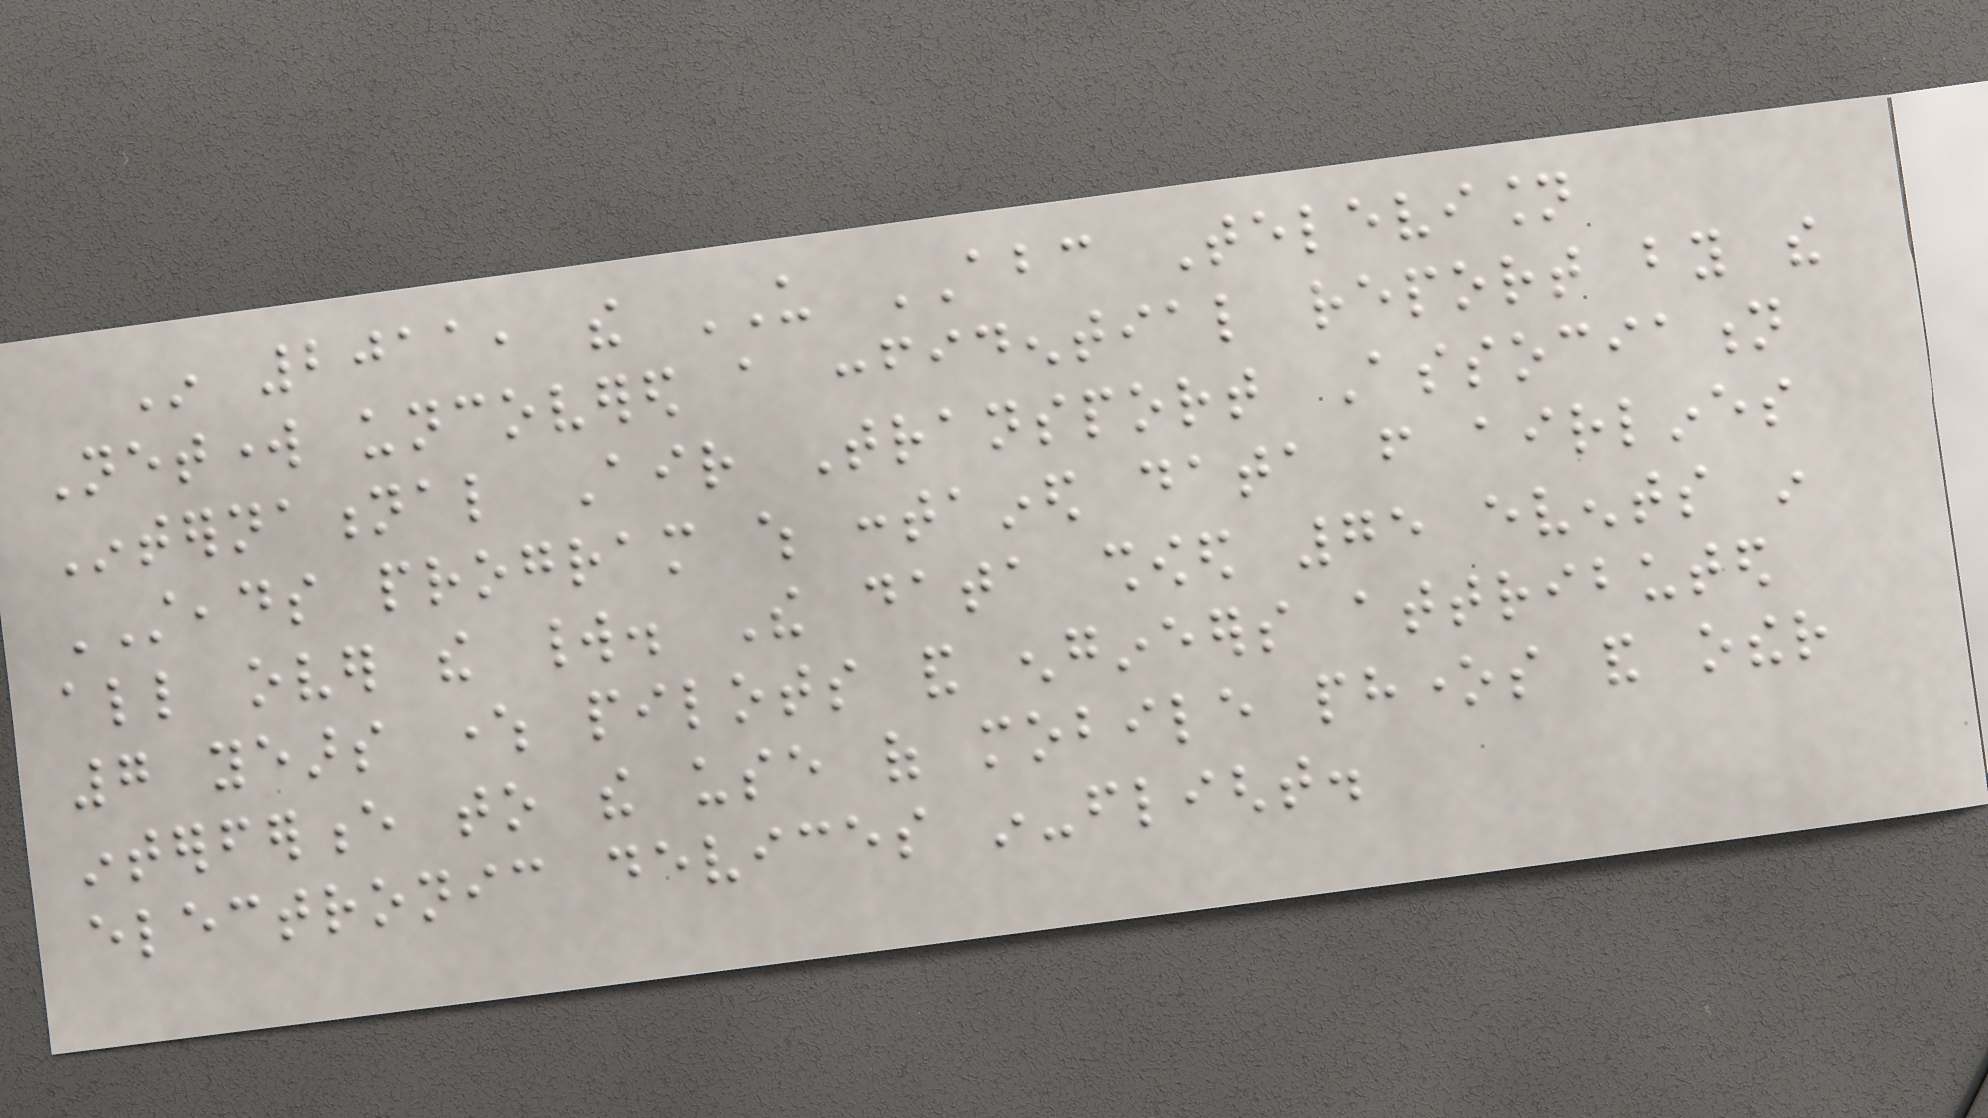In 2011, the US ABC Television
Network uncovered a confidential report by the
International Air Transport Association
STEADS program which contained data from airlines
all over the world. The data showed 75 events in
7 years where pilots and engineers attributed
interference to the use of mobile phones and other
electronic devices in-flight.
